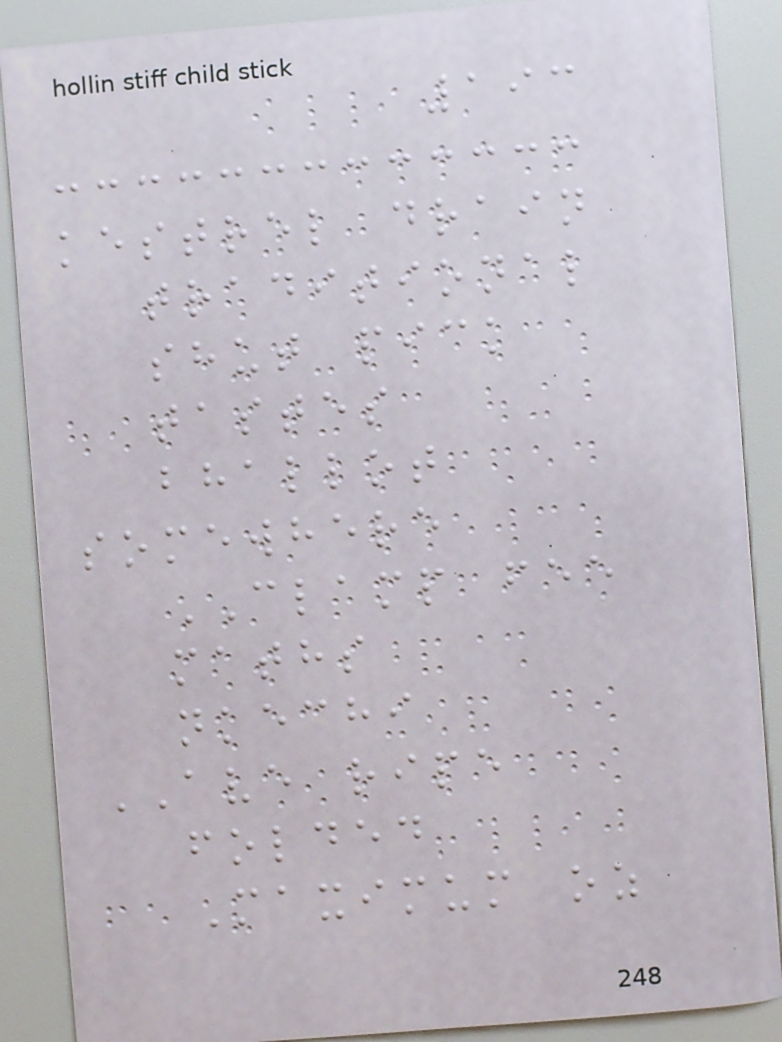193
kestrel drain
traditional
shut pick
tastes
bhallot
somewhere
CLAMP fee
maths
nkechi
AVE ripe
folded
Maximum oz
